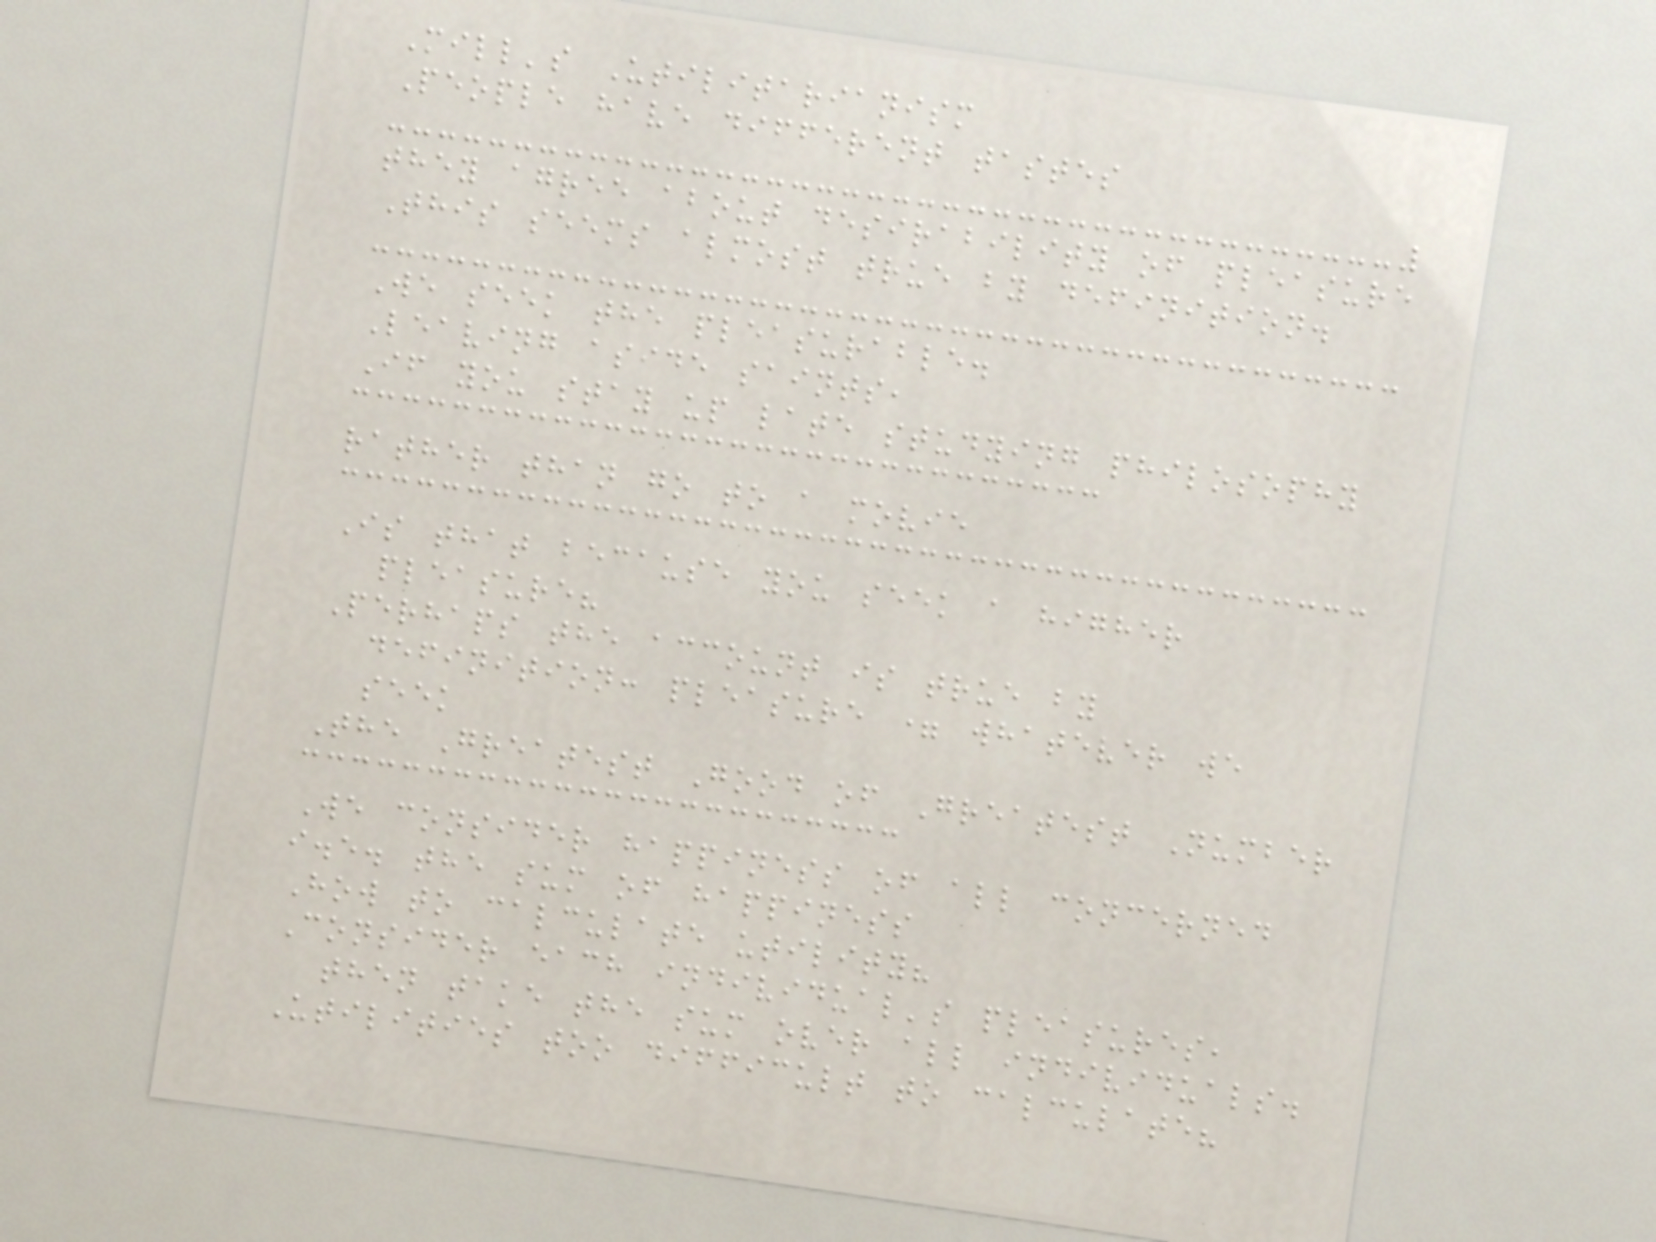Mill's Utilitarianism
People have different tastes
they agree about desirability of pleasure
This seems almost true by definition.
We seek the pleasurable.
Leaving aside saints,
If you stay up late studying philosophy
rather than go to a movie
Is that because you seek a higher
pleasure?
Perhaps the account is true by
definition: pleasure = whatever we
seek
The Greatest Good of Greatest Number
We consider happiness of all concerned
i.e. the sum of happiness
How to calculate utility?
Consider each individual's pleasures,
then take the sum over all individuals.
Utilities too difficult to calculate?
